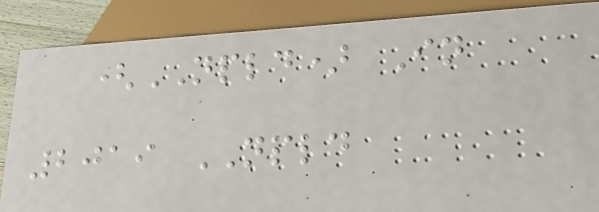(NPLD) In
2019 NPLD
